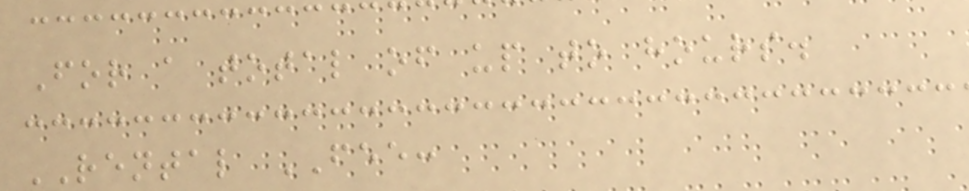For a total of up to hours.
RENTAL FEE:
